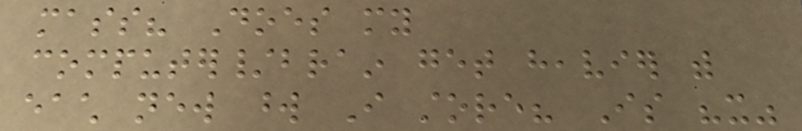mass? Does my
computer/brain get heavier with
each new word I store? Is "it"
